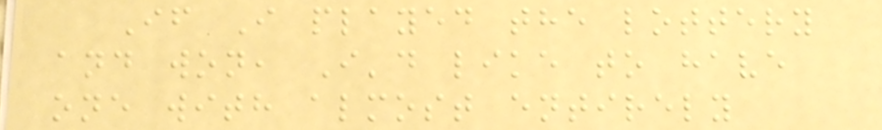If I played the lottery
and won, I'd like to have
one with almost entirely
